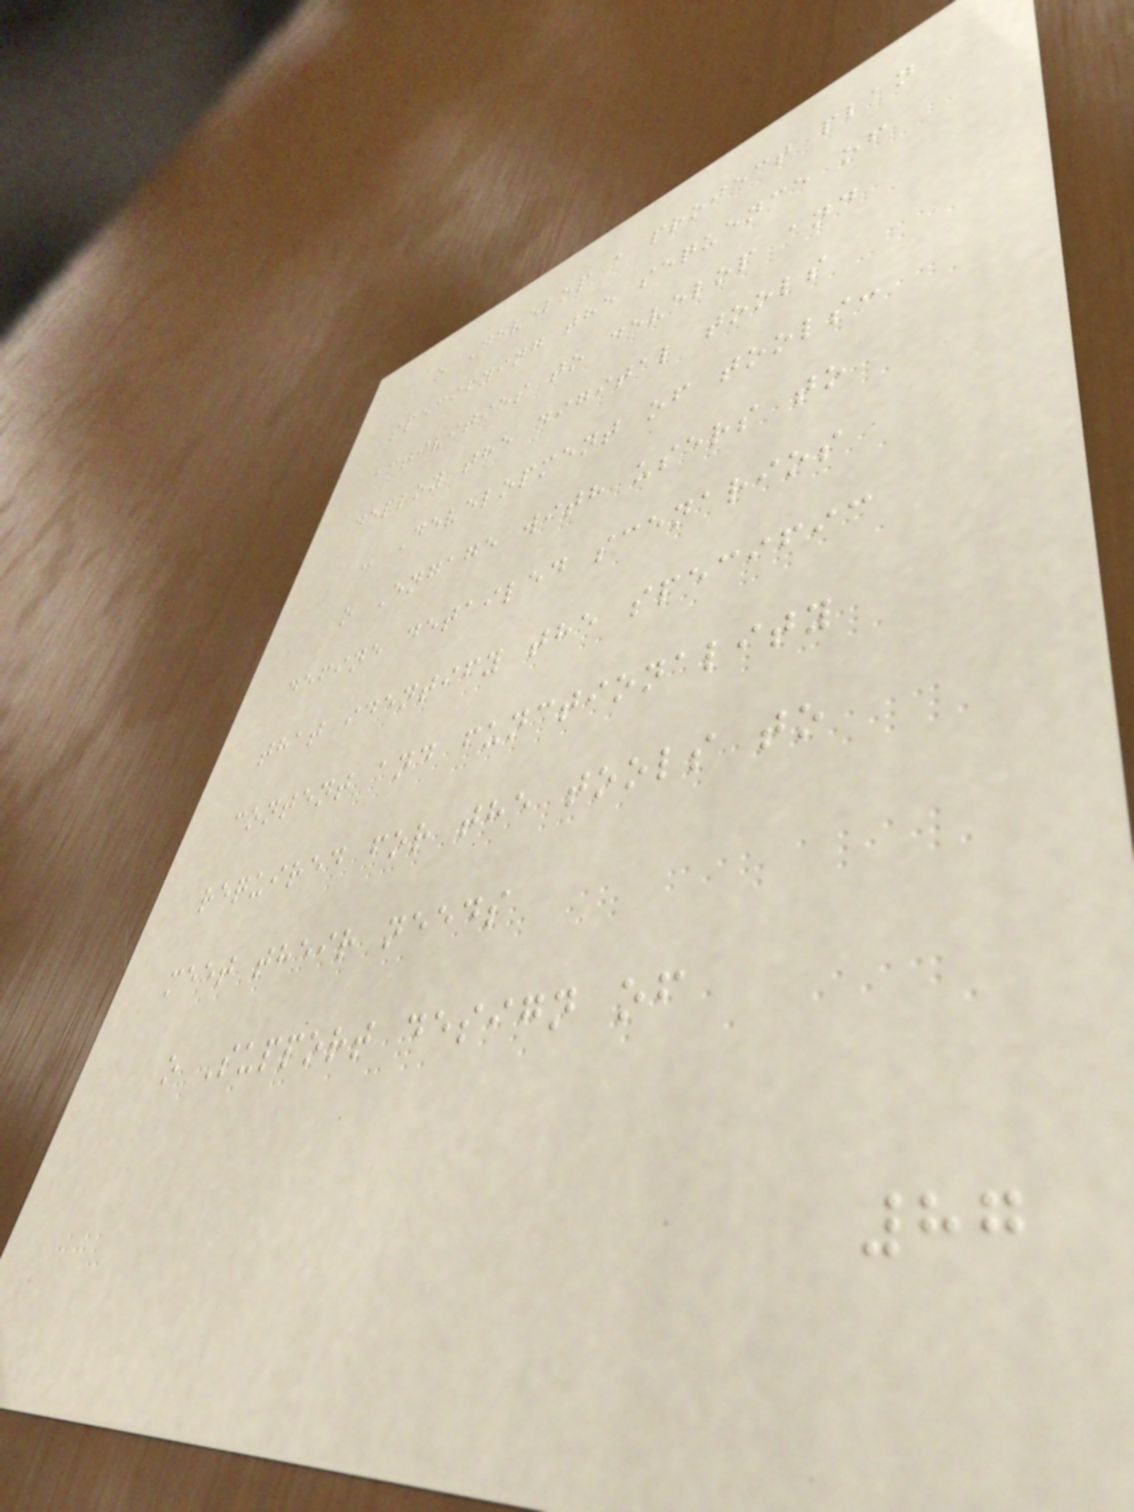o Develop a project plan
specifying the sequence of
activities to develop and
deploy the digital tools
- Development of tools:
o Engage with users to
define detailed scenarios
that identify the specific
content and functionality
required for the tools to
meet their needs
o Support design of
87
